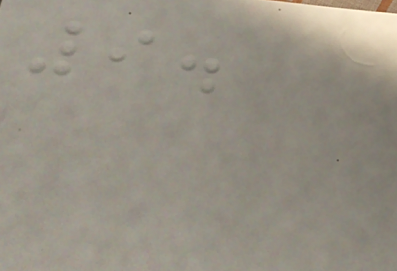9.
